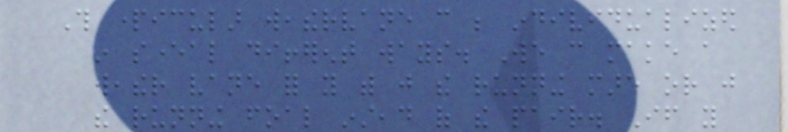This particular weathervane can be individualized
in several different ways. We can make a
weather vane for you with just the running mare or just
the running foal instead of the pair. If you
